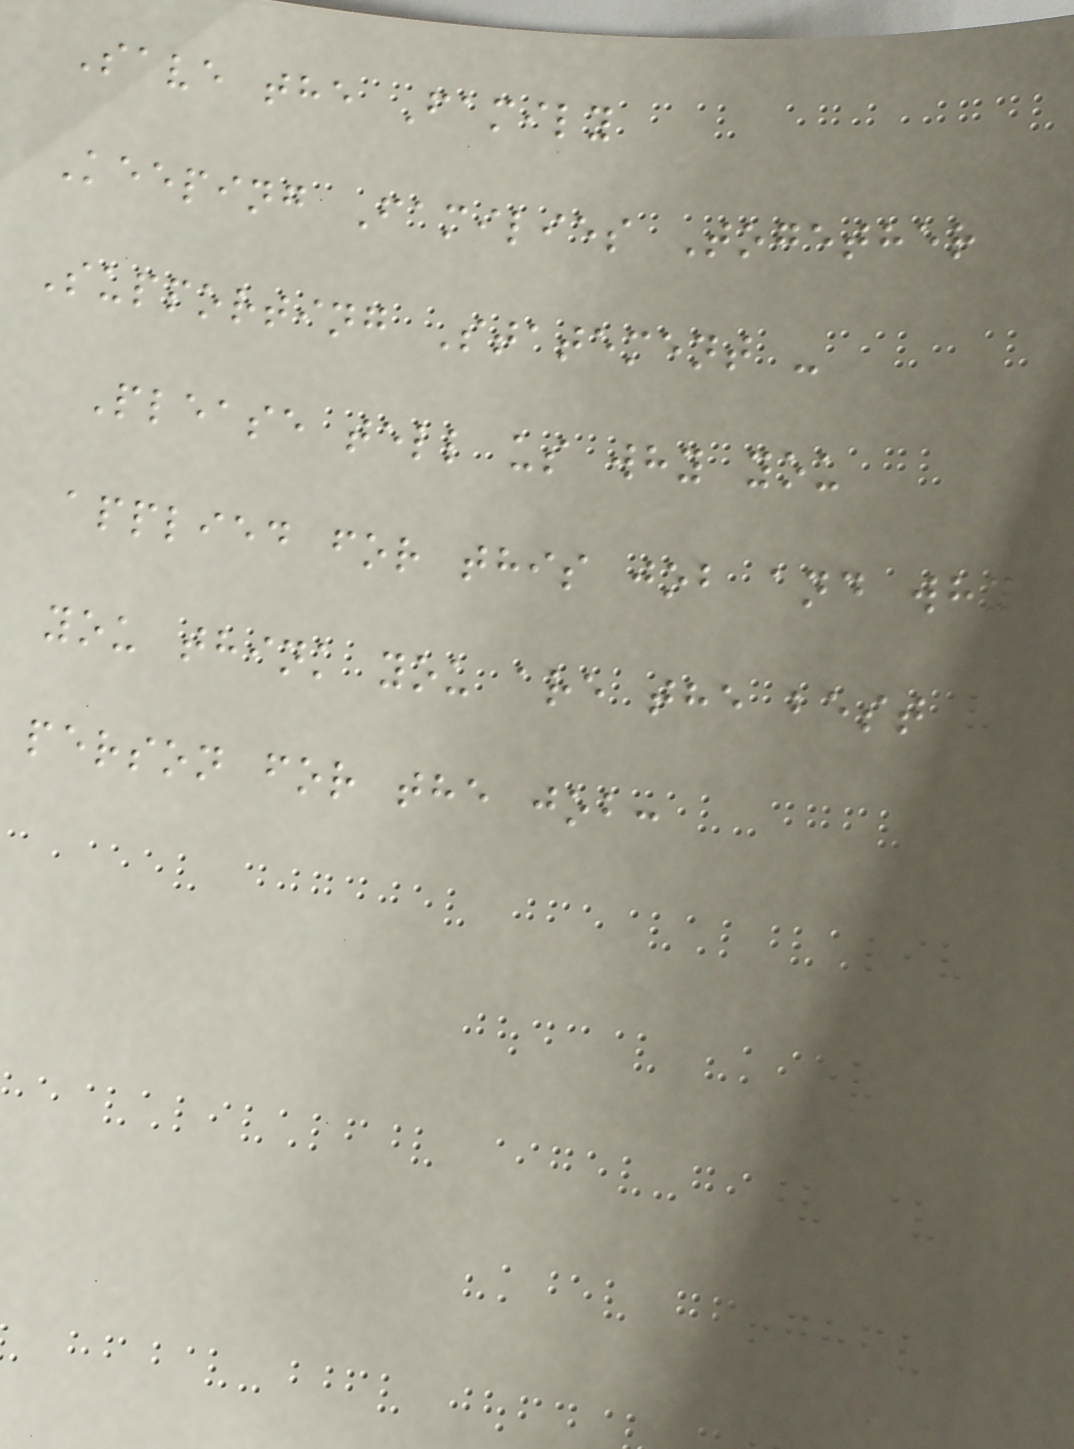Save the Family
Keeping Families Together
Supporting Statement -
Please tell us why you
applied for this job and why
you think you are the best
person for the job:
